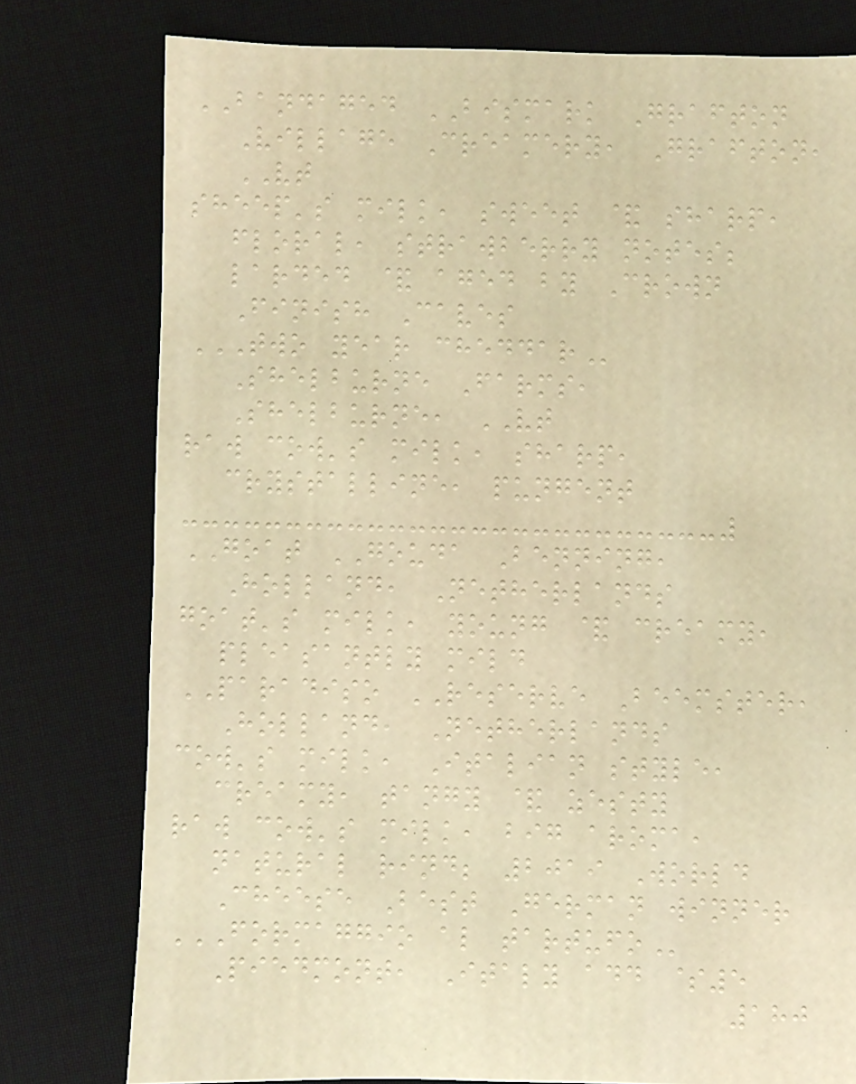BANDAGED BISMARK Grafton
Village Creamery, Grafton,
VT
sheep's milk, sweet & sharp,
floral, strawberry notes;
larded & aged by Crown
Finish Caves
TWO YEAR CHEDDAR
Shelburne Farms,
Shelburne, VT
raw cow's milk, sharp,
crystalline, pungent
GOAT GOUDA Benning,
Holland, Netherlands
goat's milk, young & creamy,
pleasantly mild
PARADISO RESERVE Beemster,
Holland, Netherlands
cow's milk, Italian style,
creamy, tangy & zesty
raw cow's milk, big aroma,
natural rind; 2019 World
Cheese Best German winner
FORMAGGIO AL TARTUFO
Piedmont, Italy add $5
180
